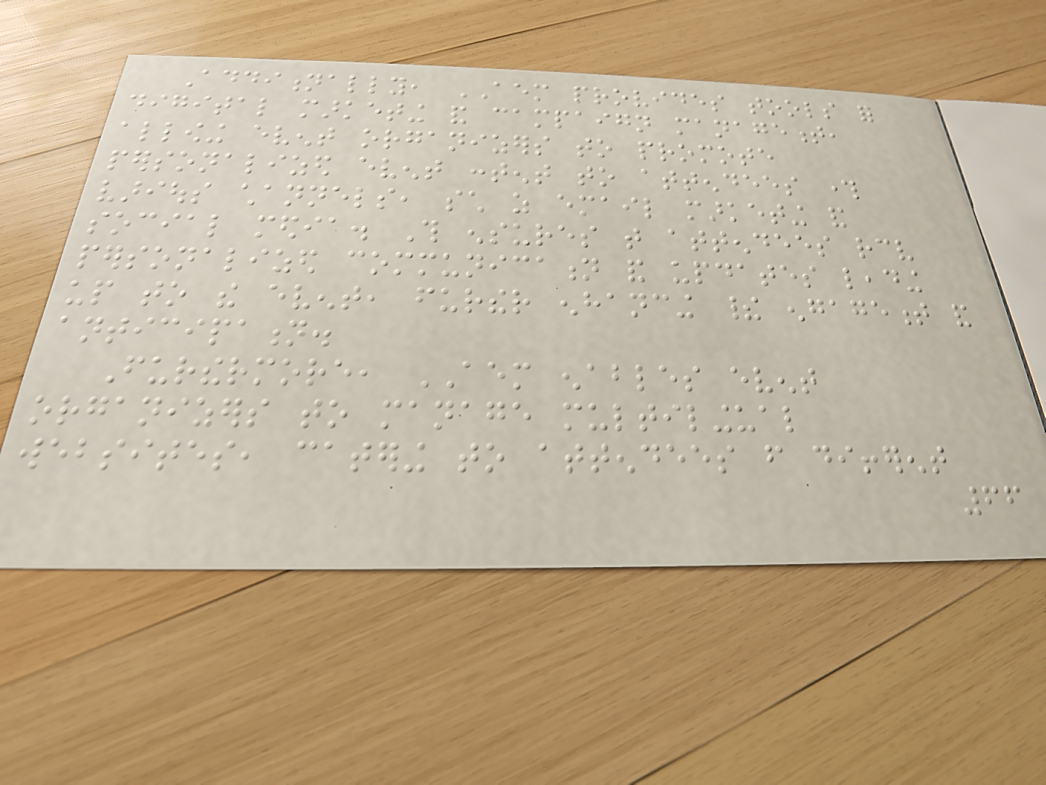Additionally, AEM provides tools for
digital marketing and campaign management,
allowing event organizers to promote
personalized event content to attendees through
various channels, such as email marketing and
social media. This ensures that attendees receive
personalized communication and updates leading
up to the event, further enhancing their engagement and
anticipation.
Furthermore, AEM enables event
organizers to manage multilingual
websites, catering to attendees from different
66
